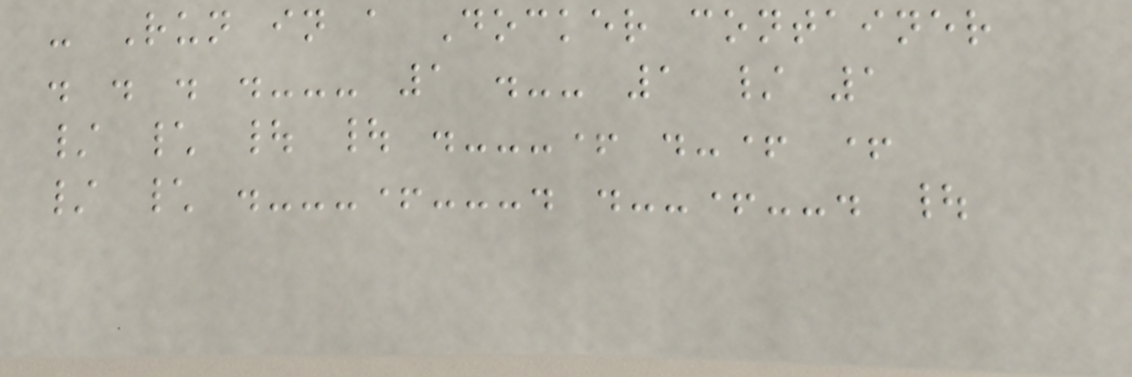- Run in a Docker container
. . . .--- 1 .-- 1 / 1
/ \ | | .---+ .-+ +
/ \ .---+---. .--+--. |
